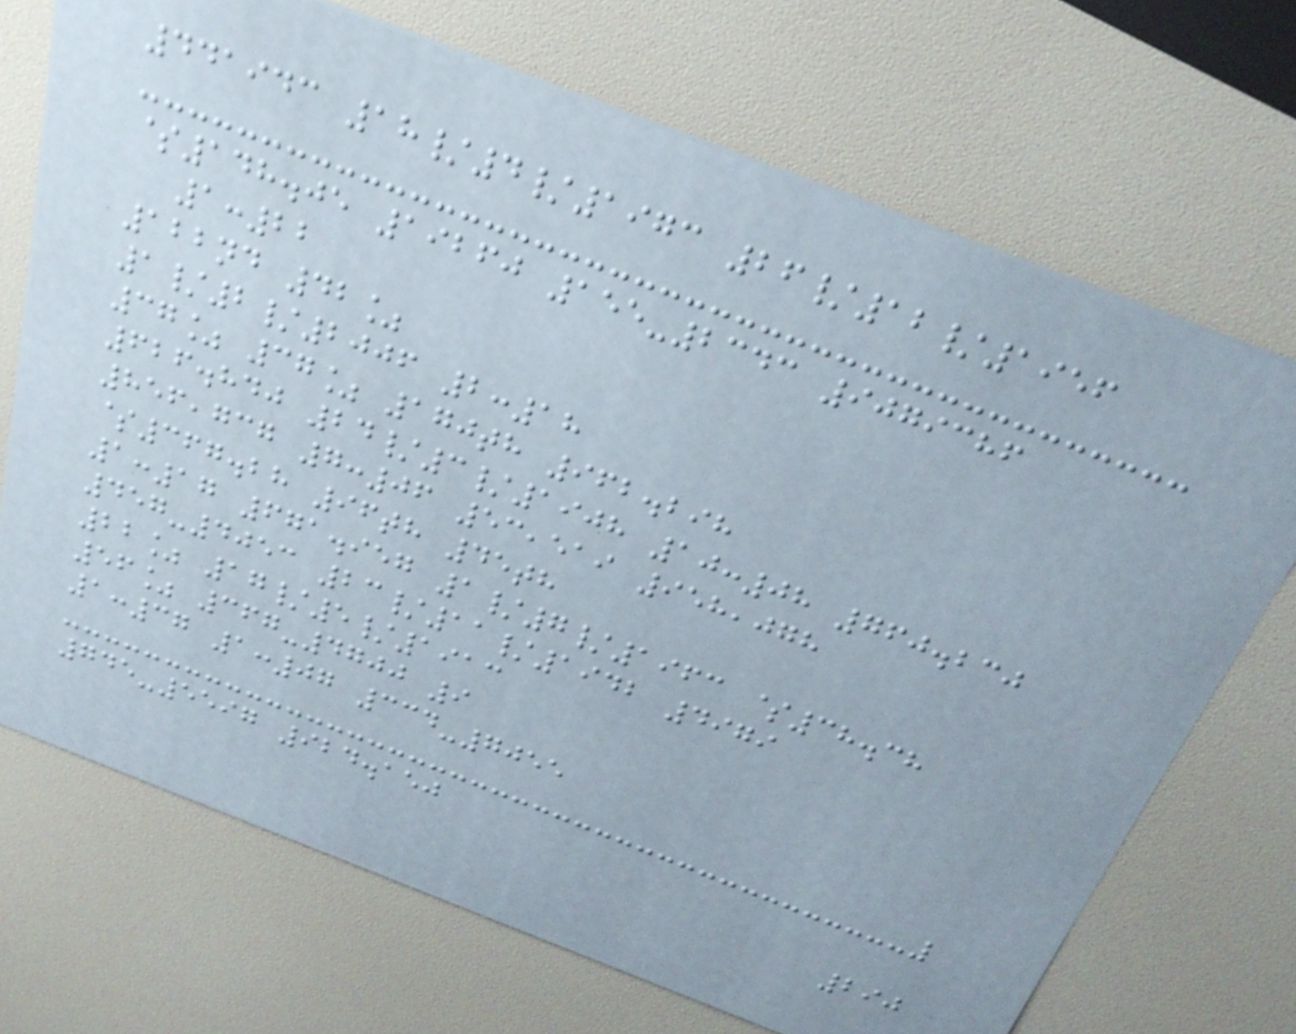441943 18/4/1973 26/12/1956
$148.05 19260 155-2343 9079386
1:22
122nd 42%
1/2/2006 2:18
37% 37% 170th 962.298
626.840 24/3/1908 10:08 760.230
856,737 7:06 53,519 958,078
$367.28 96th 45th
1:17 671.957 1/7/1963 $38.38
457-4053 23/11/1942 4979
22% 17/5/1913
56% 367-4700 9
1:37 1:07 334-7055
745-5597 924.150
290
